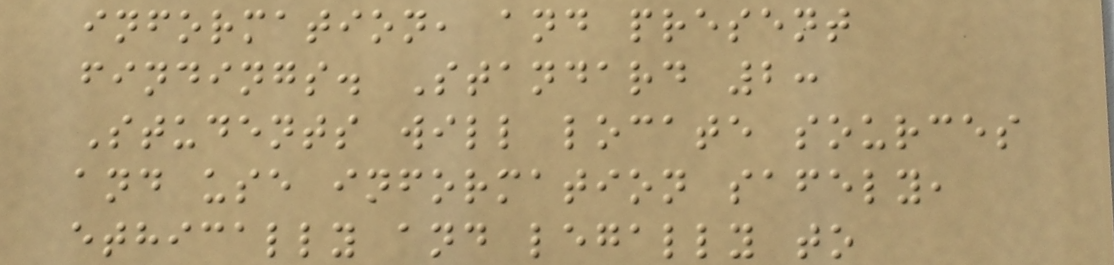information, and present
findings. Standard 2:
Students will locate sources
and use information safely,
ethically and legally to
